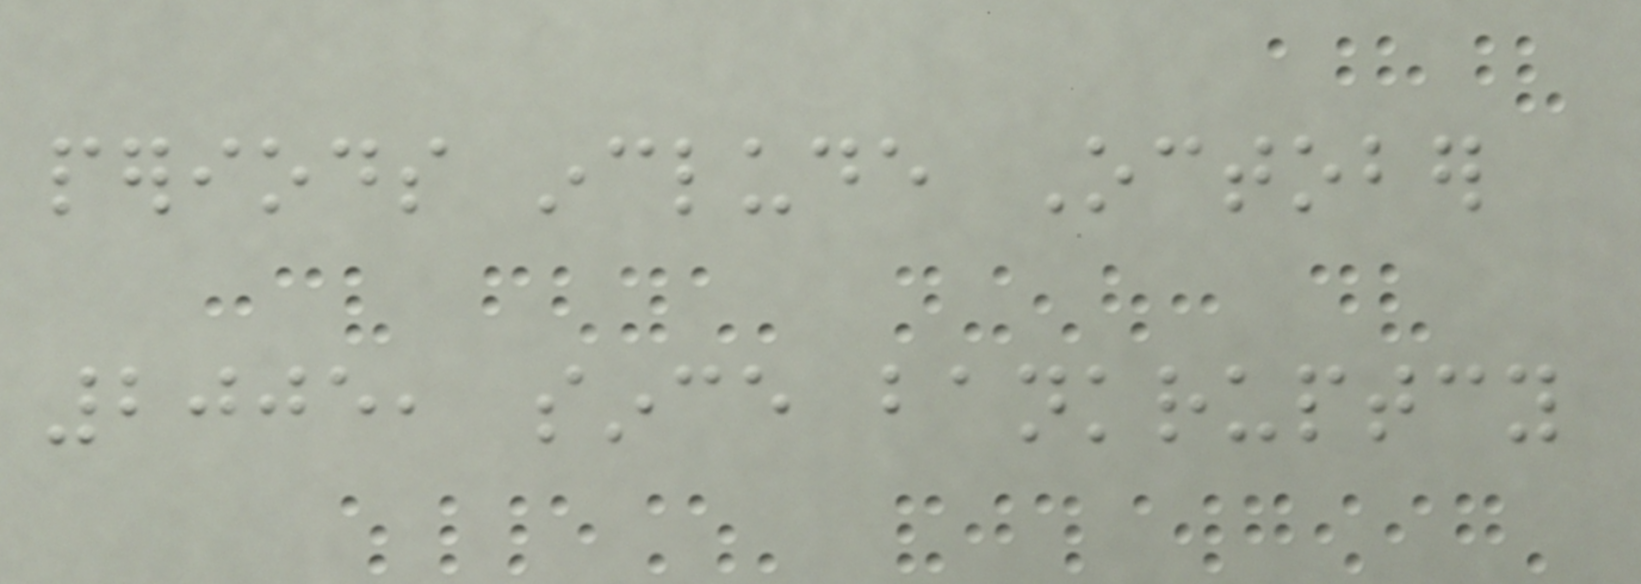periods include October
2005, since bankruptcy
